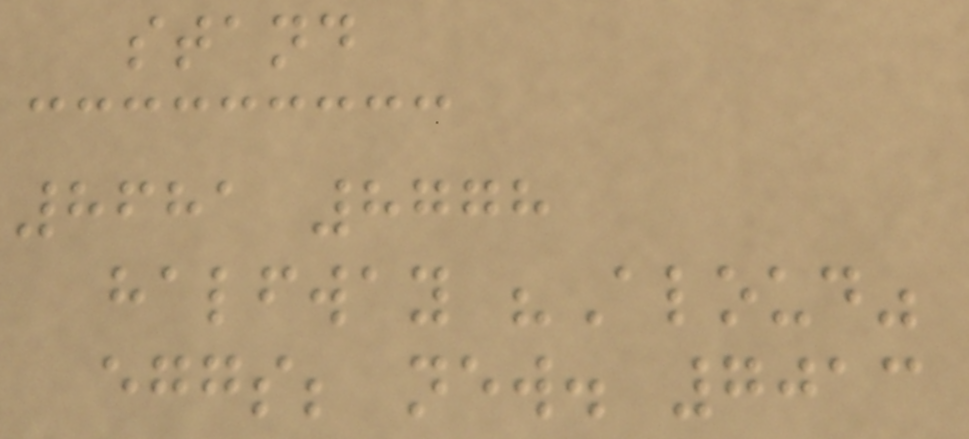stand
8681 8778
halfway "Aloud"
eggs; new. 7013
